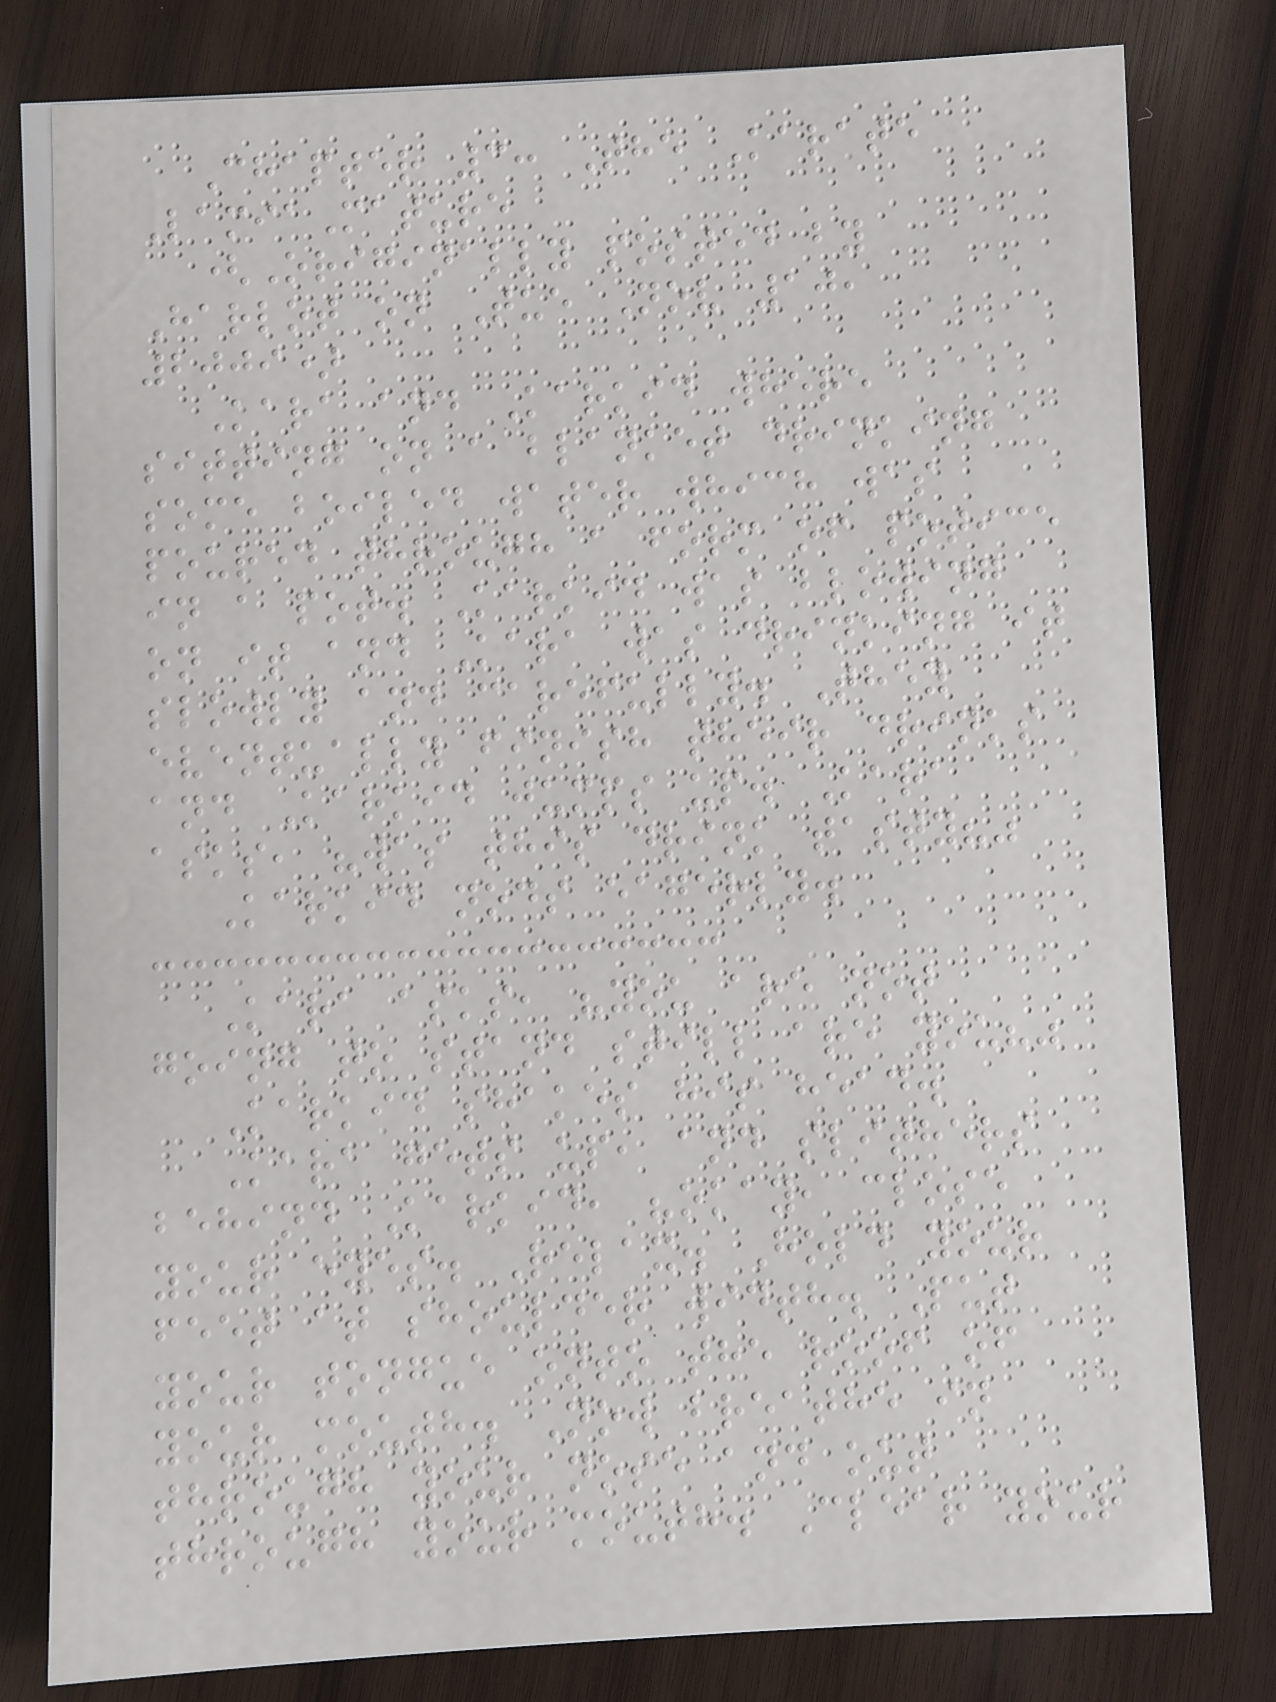Chapter 3: The Karate
LamiaMature
(Originally posted by
Harlot on Tue Nov 10,
2009)
Kara and Karkid where
sitting on a blanket drinking
some boiled water which was
poured through a form of potice
in a pot. Karkid was blowing
on it and Kara was drinking it
slowly and carefully. They
eventually finish their drinks
and Karkid jumps up. Kara
asks, "was this drink tasty?"
Karkid nods eagerly.
Kara asks, "you are not
going to stand still are you?"
Karkid shakes his head.
Kara gets up, and slithers
behind Karkid, "okay, close
your eyes. Relax. Hold your
feet at shoulder width. Put
your tongue onto the roof of
your mouth. Now breathe in
through your nose and out
through your mouth. Clear your
